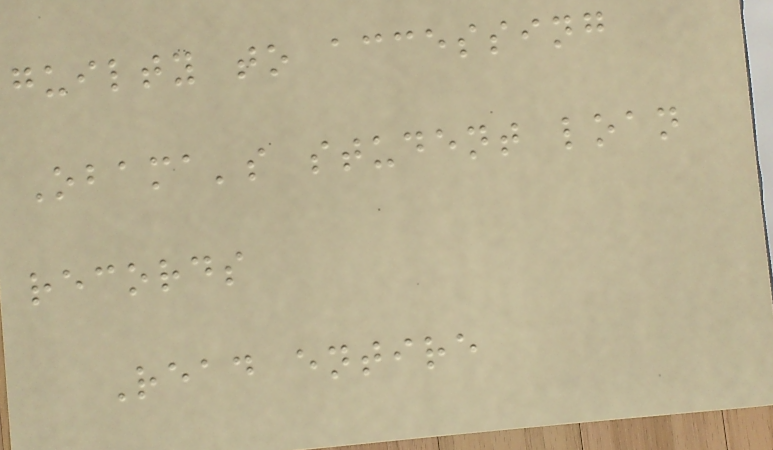guilty to accessing
Obama's student loan
records
Read entire
